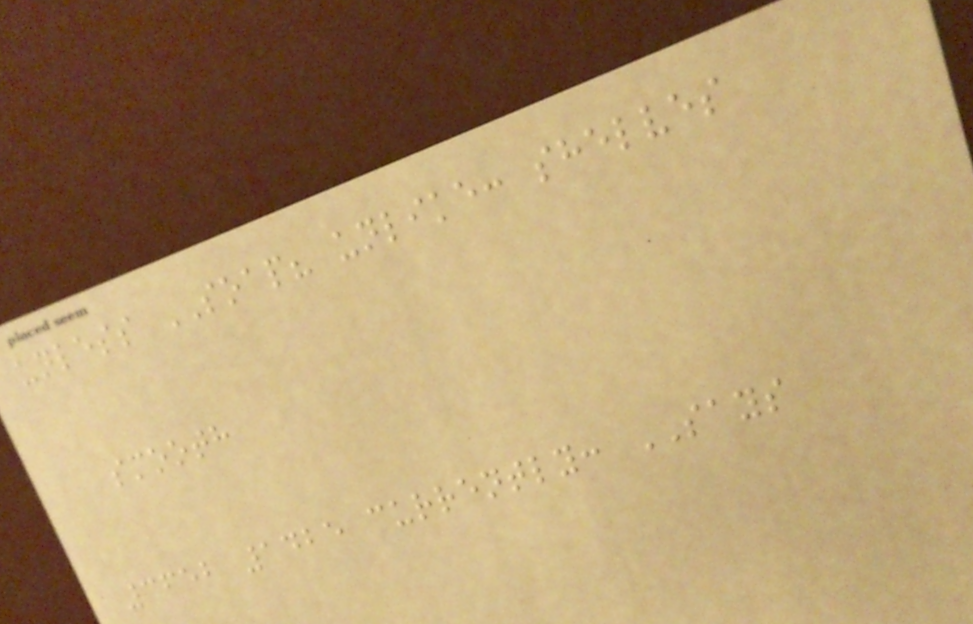unless SOAP? unlike: shelves
smooth
3652 1425 currently: SAYS
